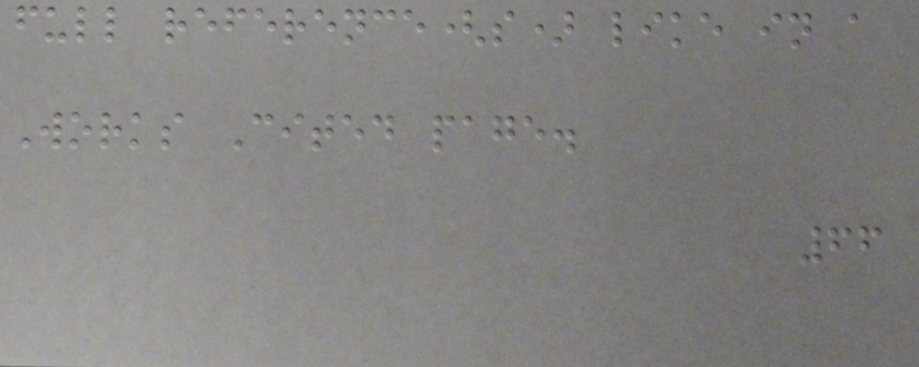full reference(s) like in a
Works Cited page.
66
